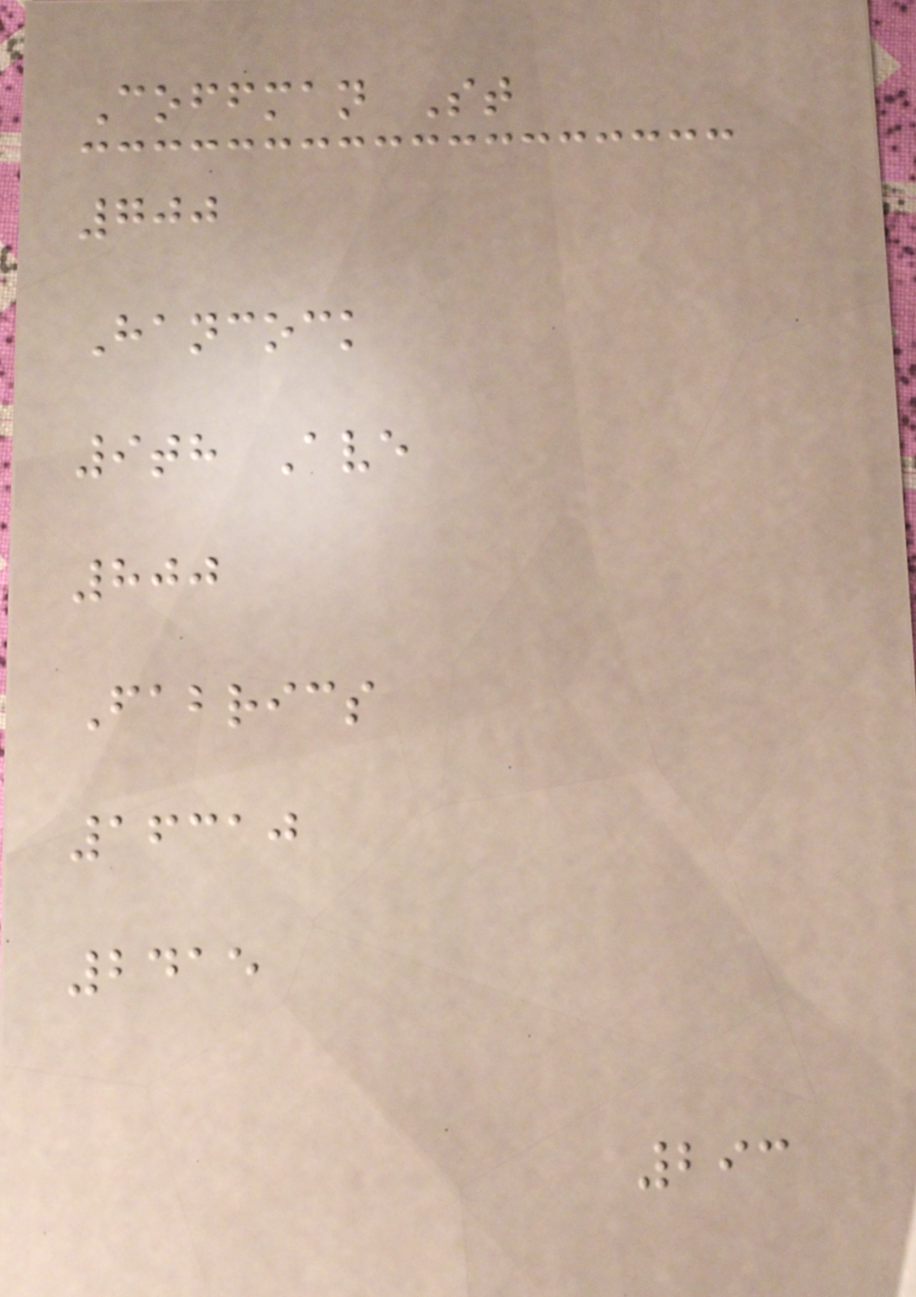Coffman St
700
Hancock
9th Ave
800
Fabrics
16310
2415
293
